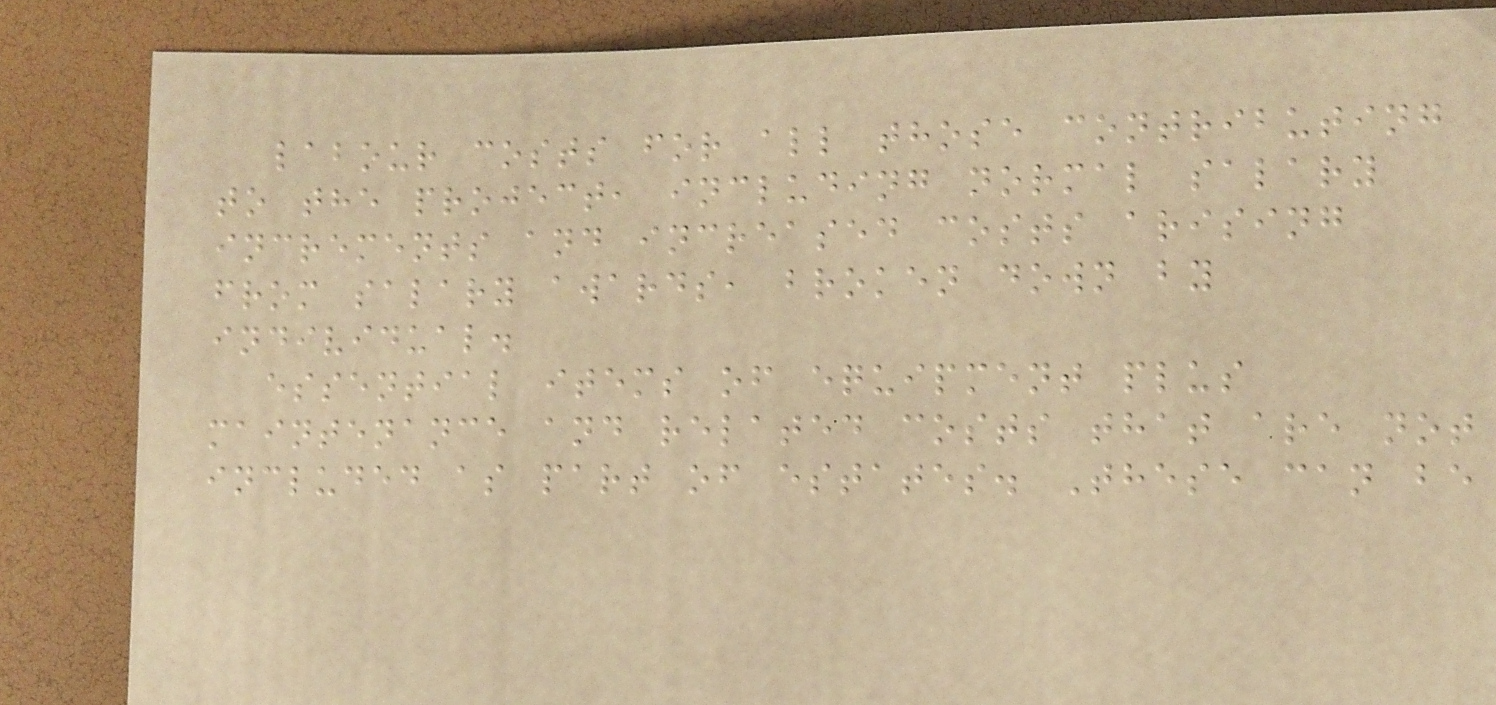labour costs for all those contributing
to the project, including normal salary
increments and increased costs arising
from salary awards, broken down by
individual.
essential items of equipment plus
maintenance and related costs that are not
included as part of estates. These can be
